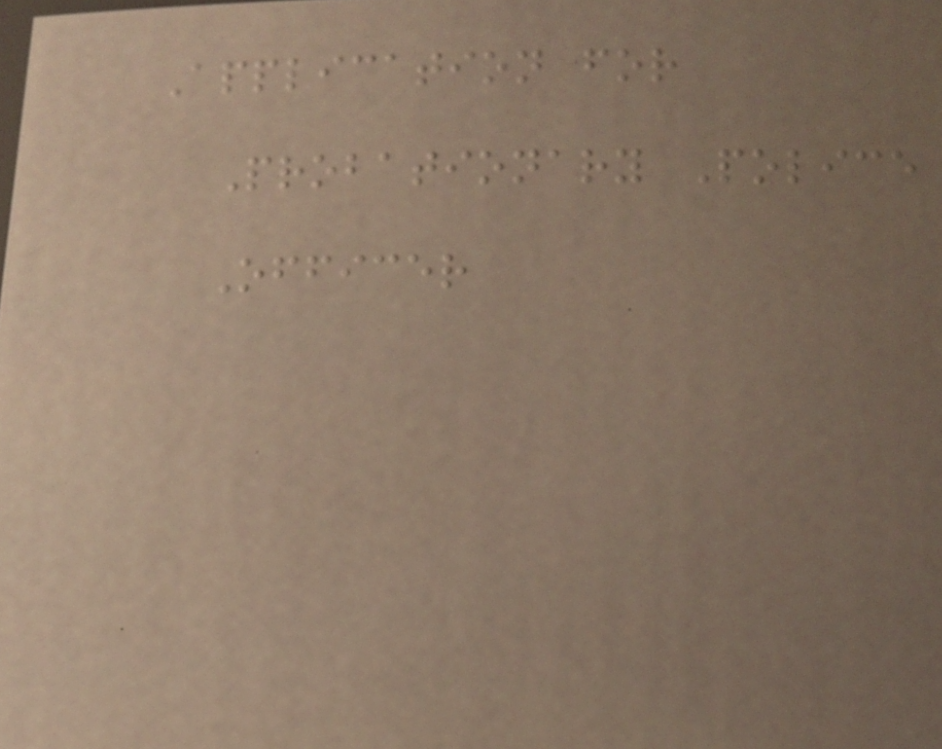Application for
Probationary Police
Officer
